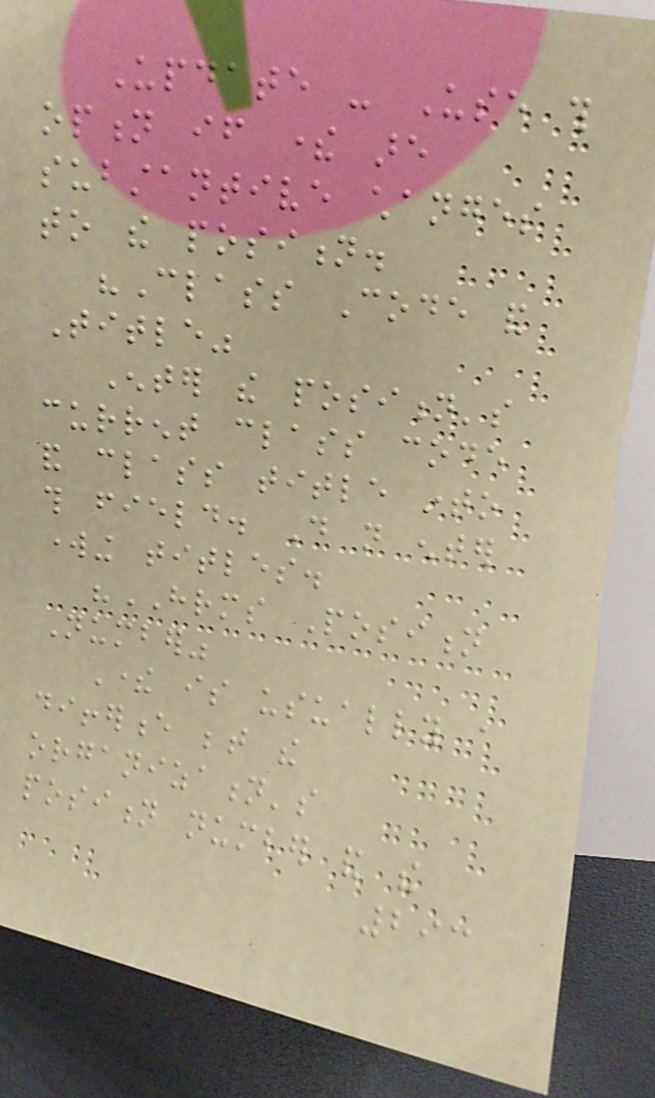Update - Use this
option if there are
substantive changes
to the position.
"Class Code and
Title"
Enter the position's
current class code
and class title into
this field. Do not enter
working titles.
"HRMS Position
Number"
There is usually a
difference between the
organization's
position number and the
293
